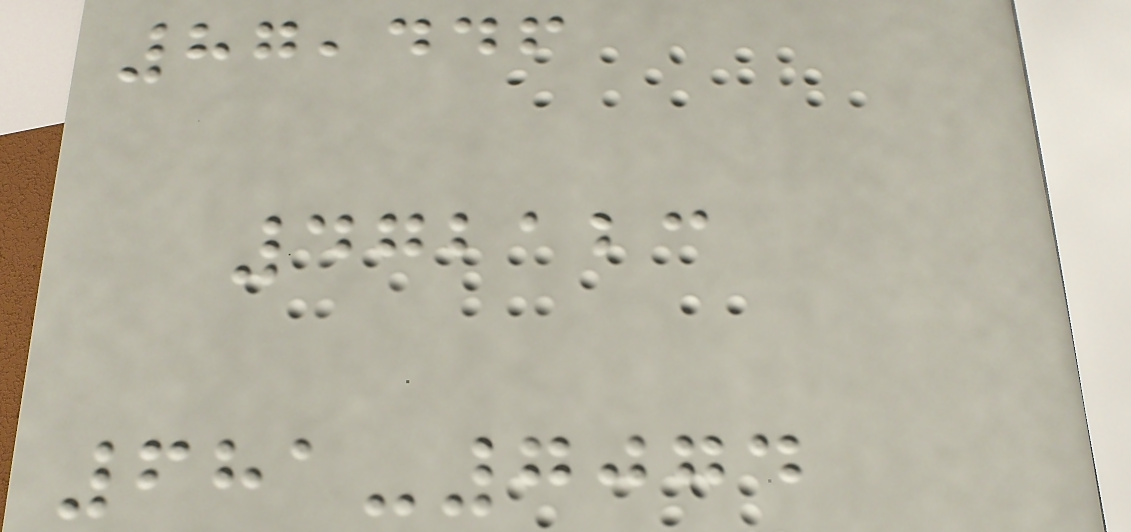87,446
472123
681-7074
